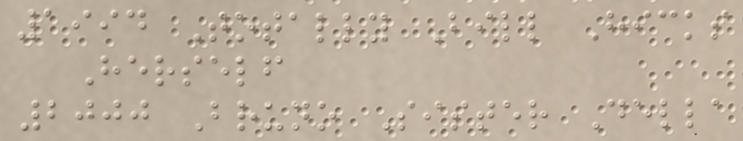1994 Totally Bill Hicks
Herself
2000 Bruno Sister Della
